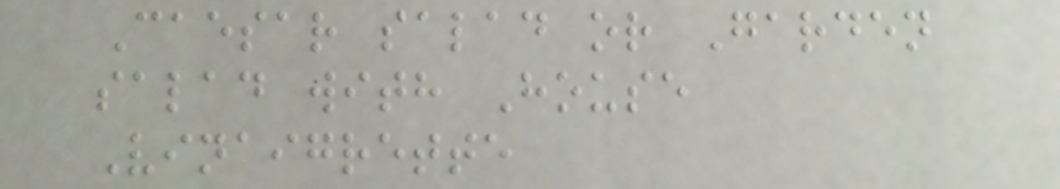Caesar salad or Garden
salad with House
Vinaigrette
